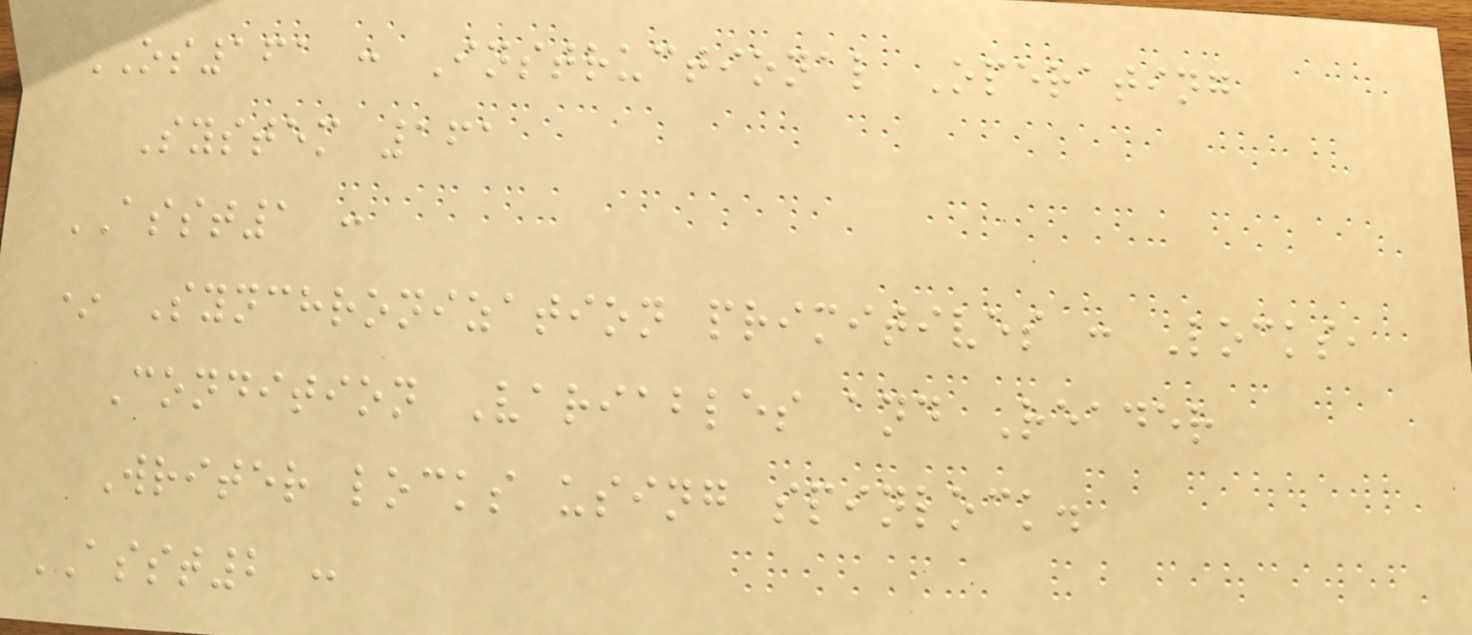OS161 : Instructional Operating
System 161
ASST1 :
* Synchronization primitives : Locks,
Condition Variables and Reader
Writer locks using spinlock.
ASST2 :
